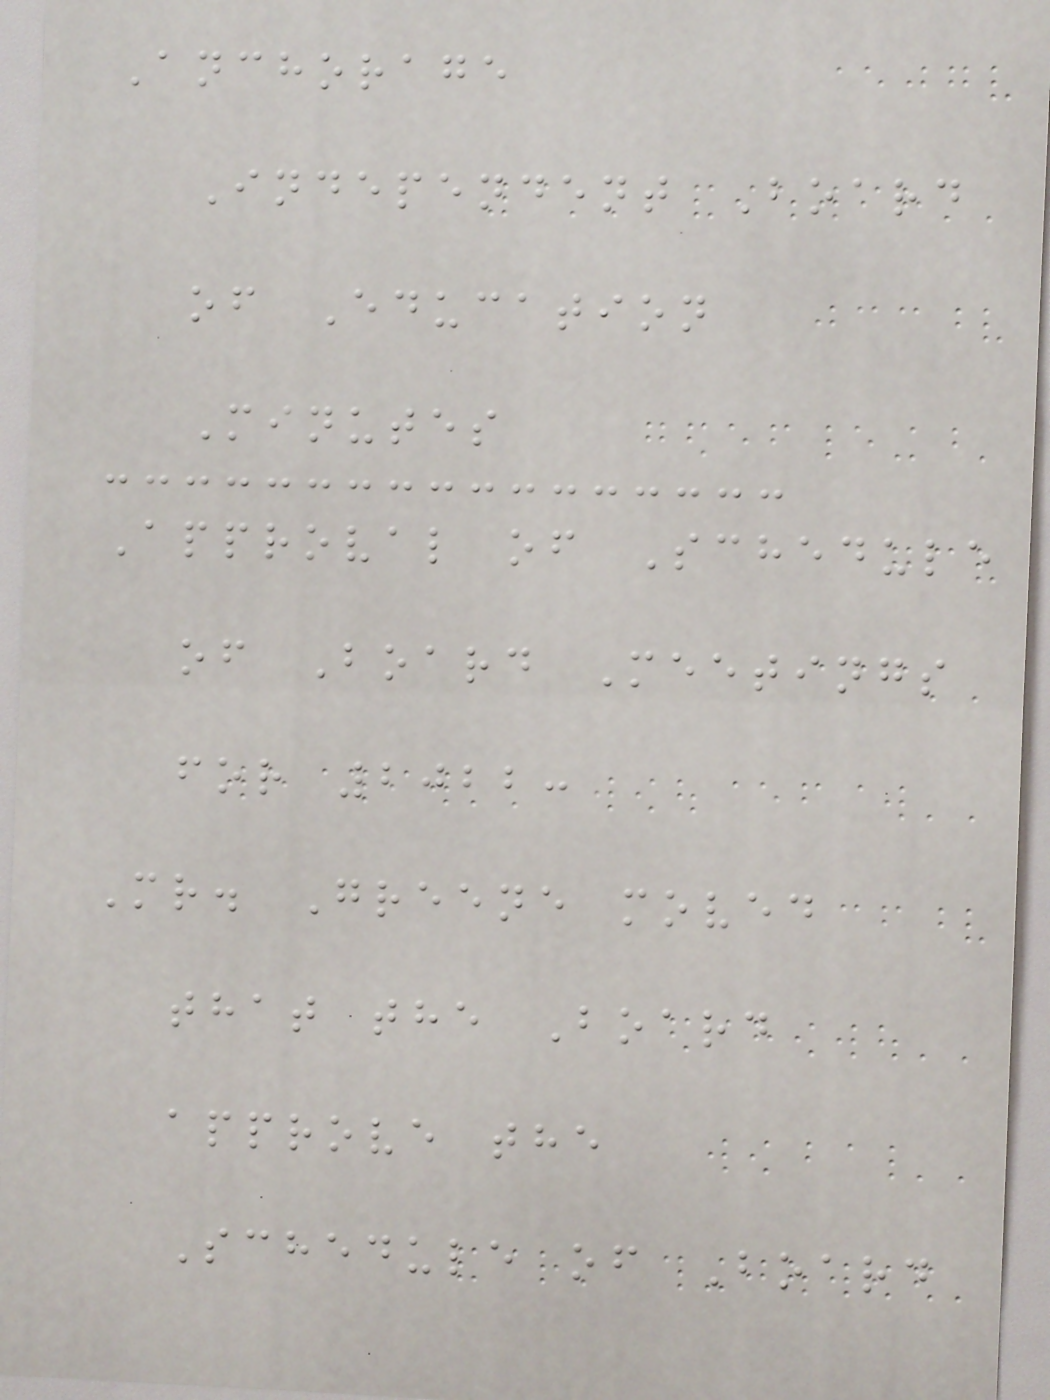Anchorage
Independent Board
of Education
Minutes
Approval of Schedule
of Board Meetings
for 2022:
Mr. Greene moved
that the Board
approve the
Schedule of Board
